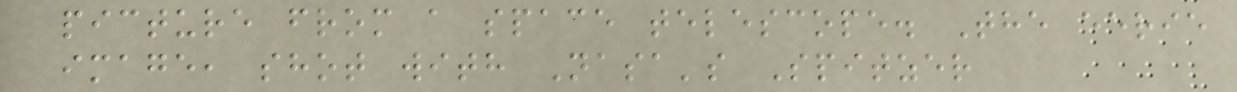picture from a space telescope. The eerie
image, shot with Nasa's Spitzer
